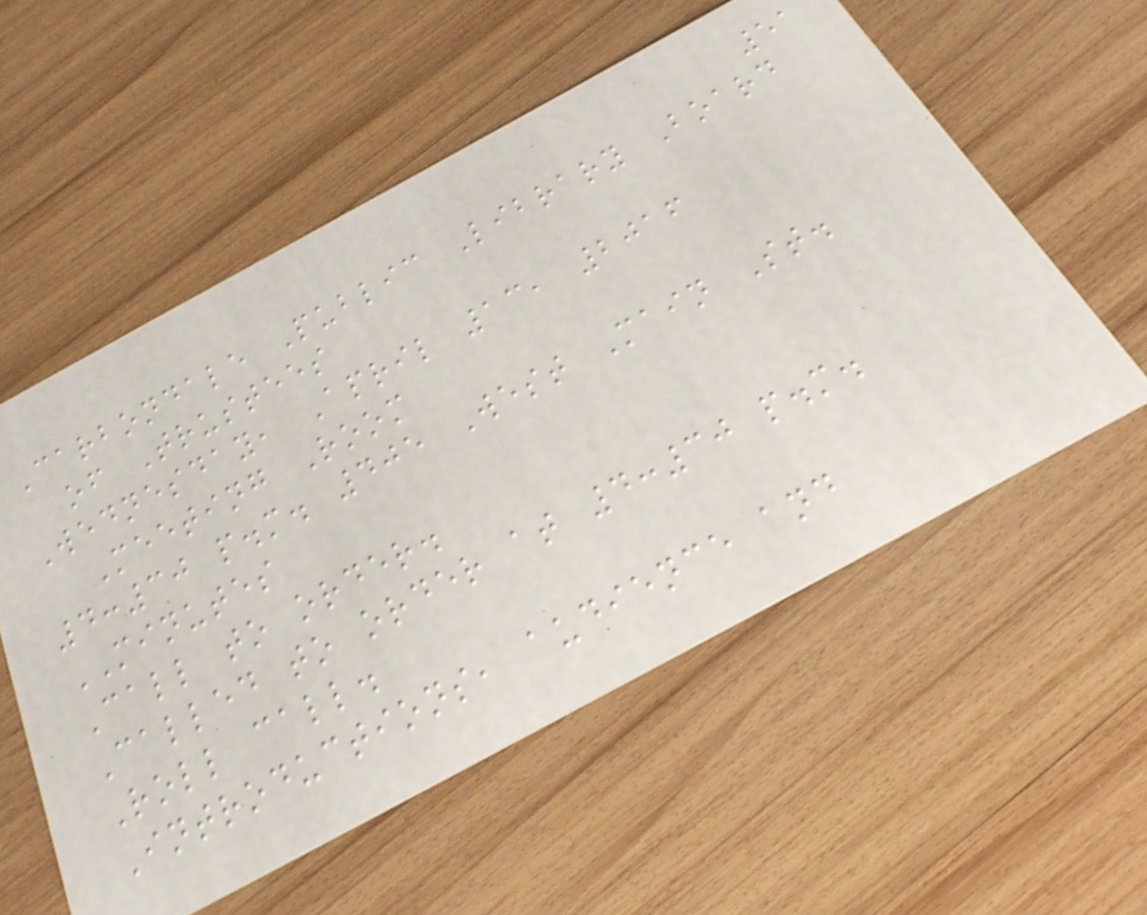51
Carbondale Public Library Board
of Trustees
Wednesday, April 13, 2016
Meeting Room
4:30 p.m. 405 West Main St.
MINUTES
Call to order.
Called to order at 4:30 p.m.
Roll call.
Introductions, audience and
